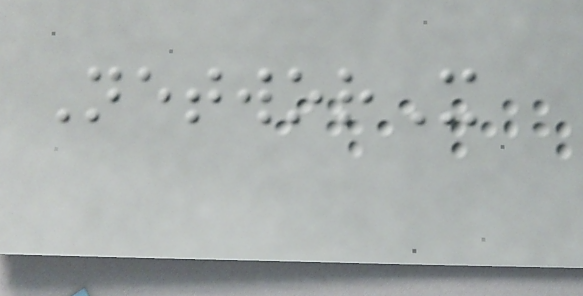NetworX
